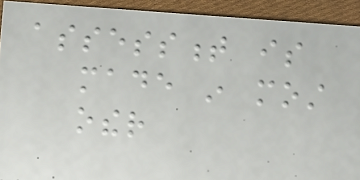assessment is
made in most
other
